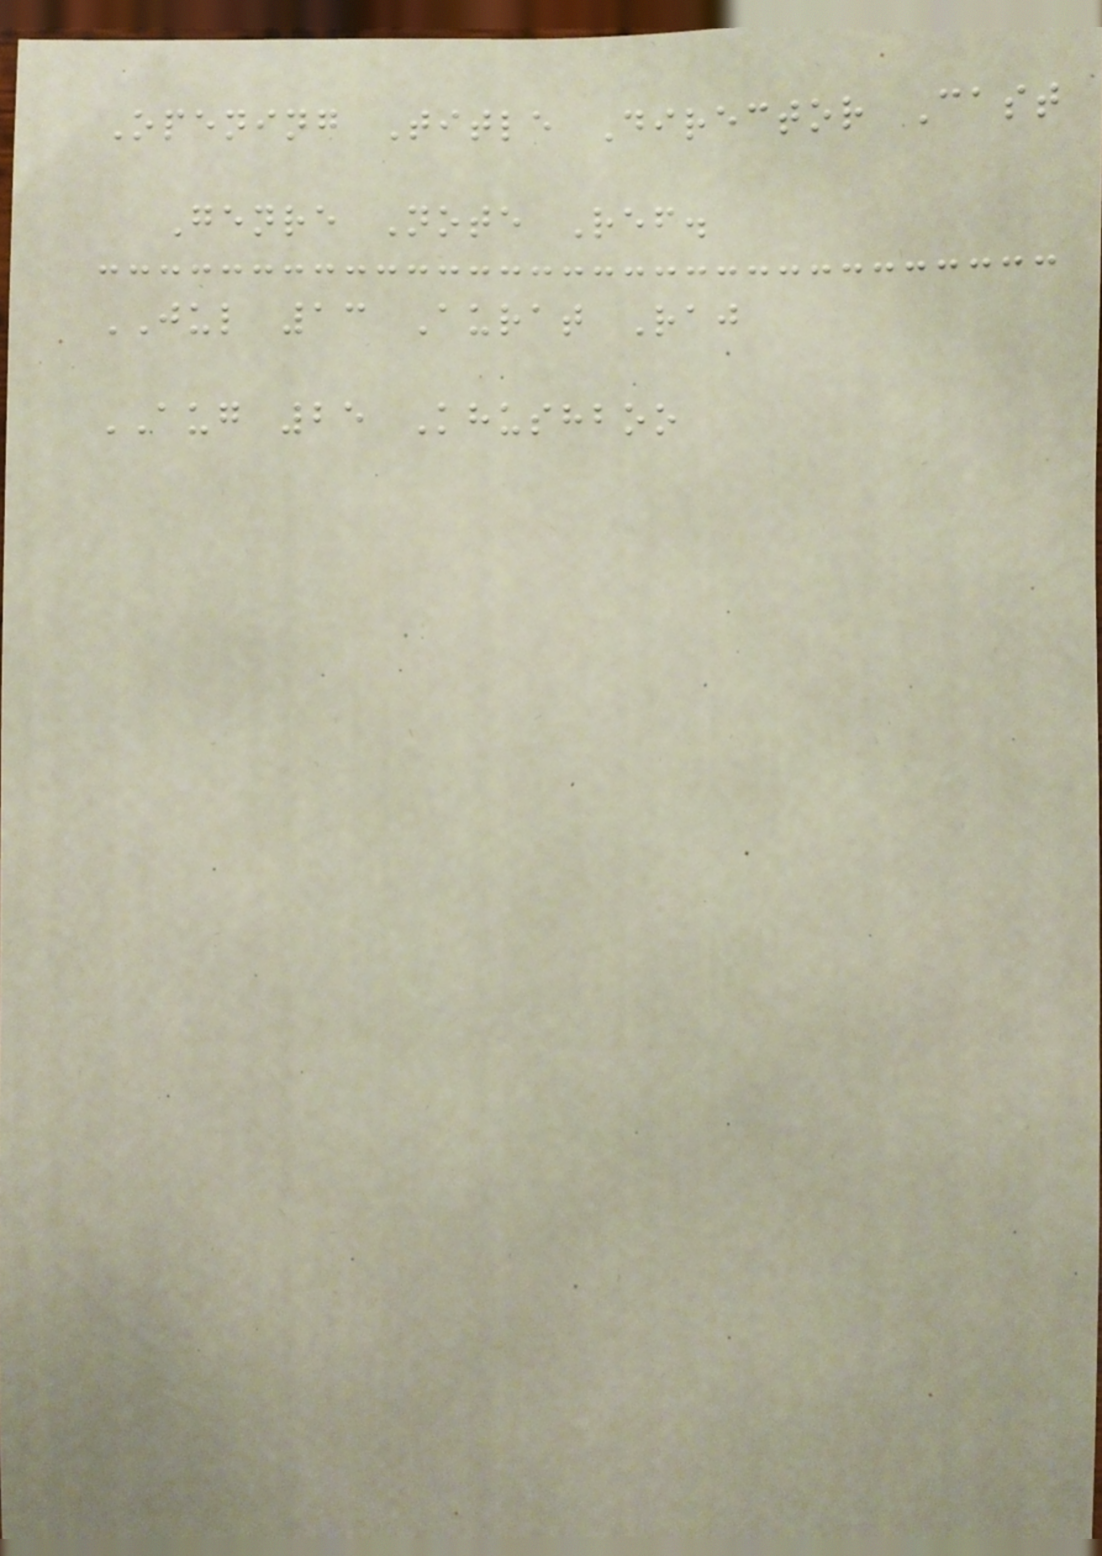Opening Title Director Cast
Genre Note Ref.
JUL 13 Aurat Raj
AUG 25 Khushboo
